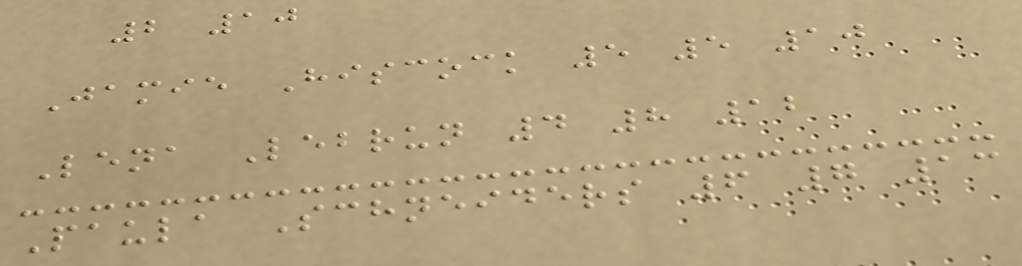2 10
Jamie Hiscock 5 5 10
Lena Lebrun 4 8 12
Paula Schneiders 6 7 13
